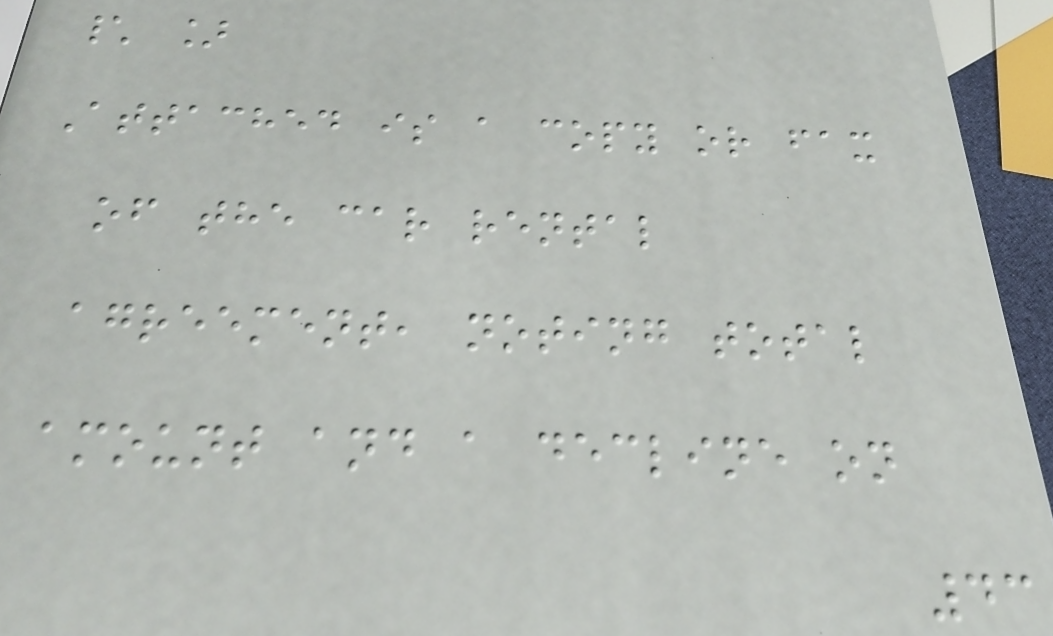\ ]
Attached is a copy or fax
of the car rental
agreement, noting total
amount and a decline on
43
